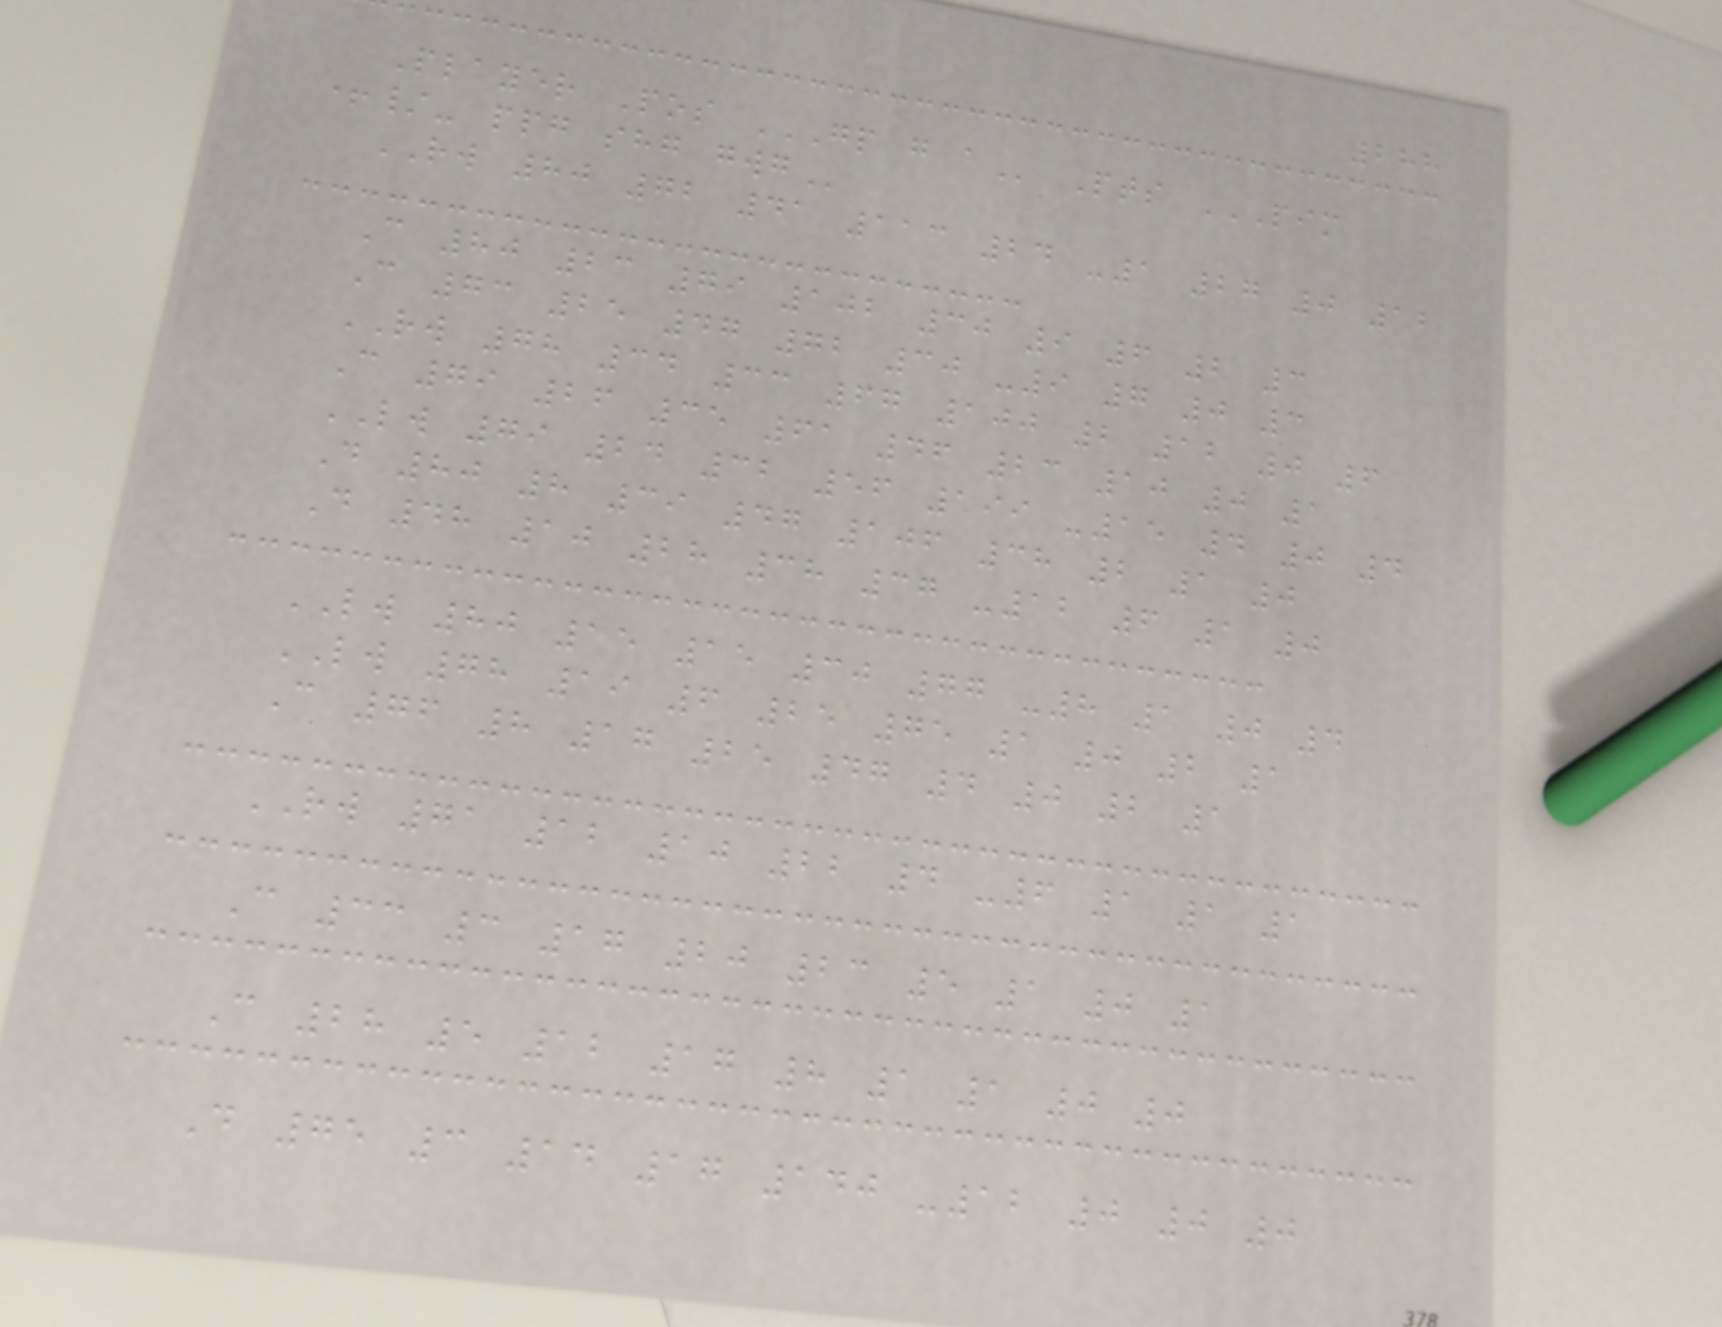288
Player Pos GP G A Pts PIM
+/- PPG SHG GWG
RW 80 72 41 113 24 -1 27 0 12
C 80 23 79 102 30 9 6 2 3
C 73 25 47 72 30 -9 7 0 3
RW 78 34 33 67 100 2 12 0 6
C 79 26 35 61 46 23 10 0 1
LW 79 24 32 56 199 -15 4 0 4
D 80 8 39 47 106 38 2 1 0
D 48 10 28 38 37 -12 6 1 0
LW 80 15 15 30 77 -8 1 0 4
LW 78 19 6 25 75 1 0 2 1
C 76 8 17 25 47 4 0 2 1
RW 71 12 10 22 4 -6 1 1 1
C 33 3 17 20 23 5 1 0 1
C 28 5 12 17 8 1 1 0 0
D 75 3 14 17 140 -12 0 0 0
